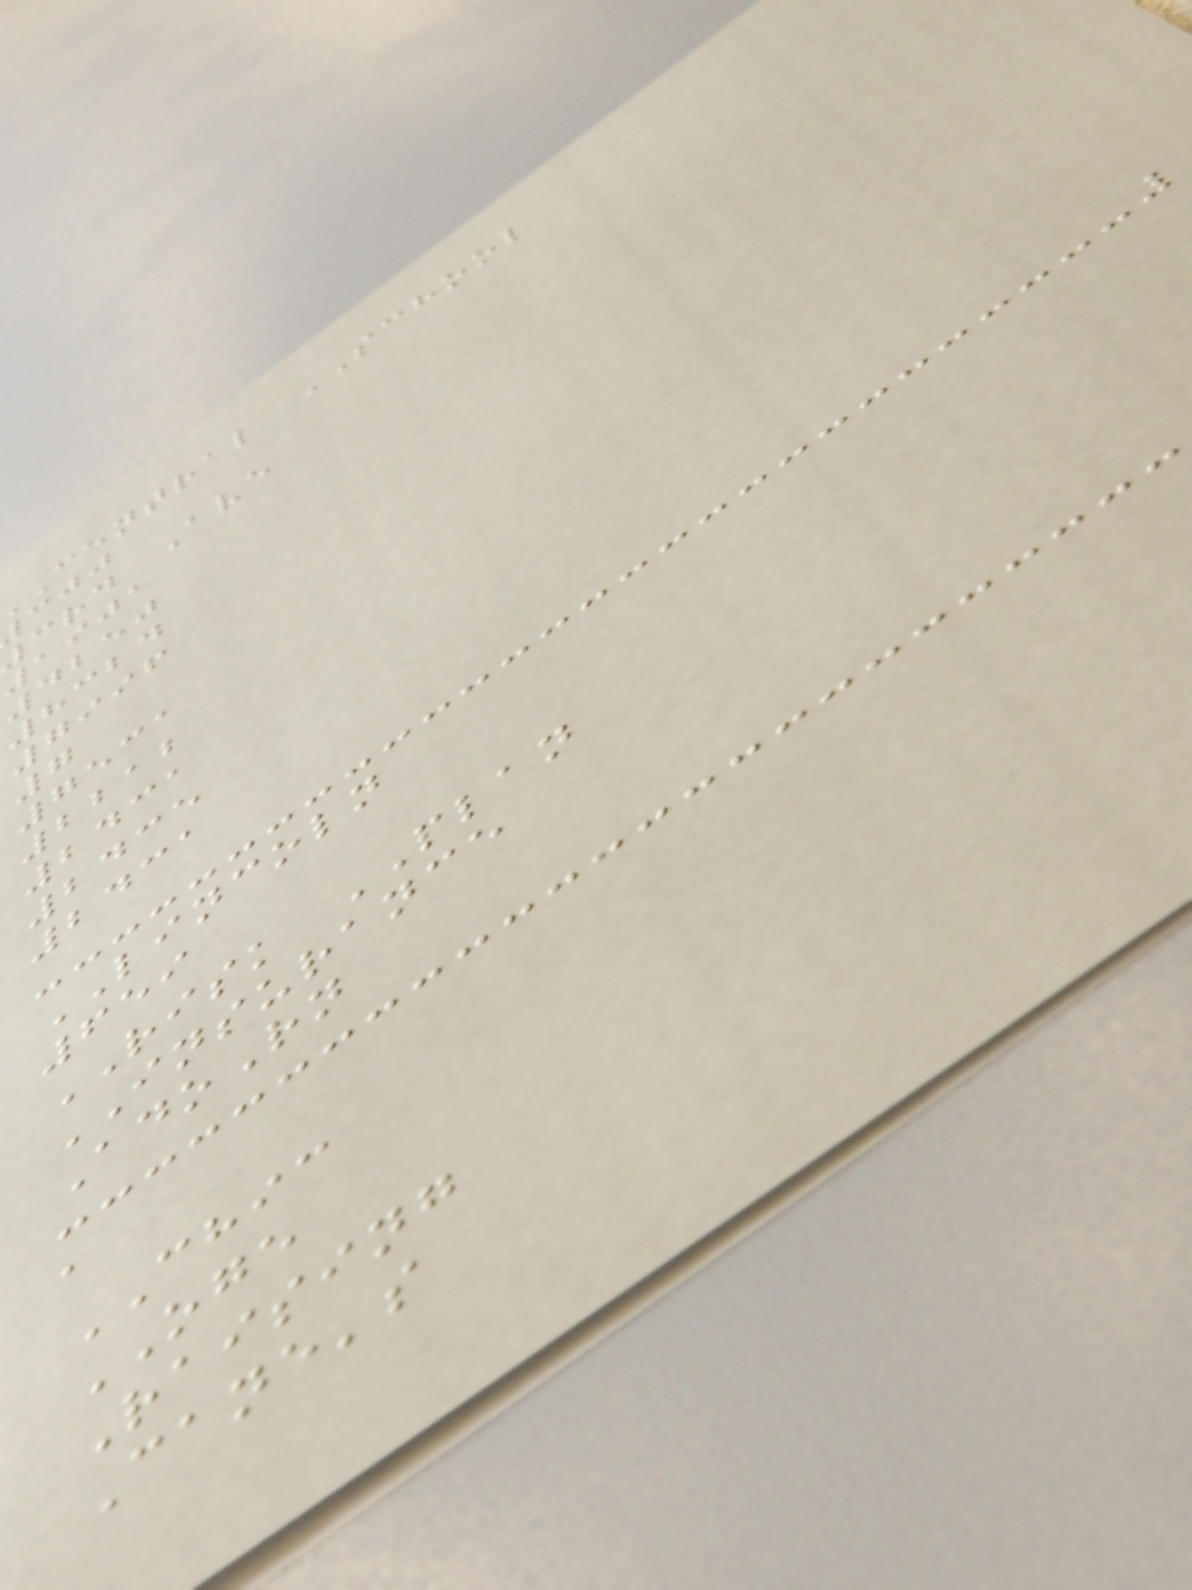central SCHOOL
crd Ave
1901
4250
8324
7996
7
7531
2212
2431
2435
2431
LINCOLN
659
RISK PLAN
INSURANCE
AdoRn
a
CHIC
OGE
Raising
Cane's
